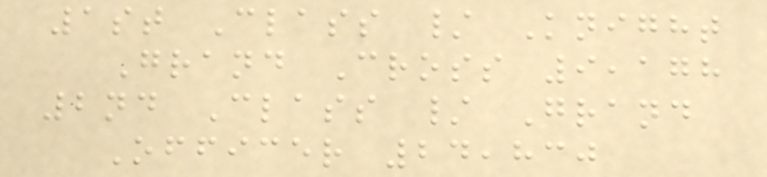1st Class / Knight
Grand Cross 9,178
2nd Class / Grand
Officer 24,830
